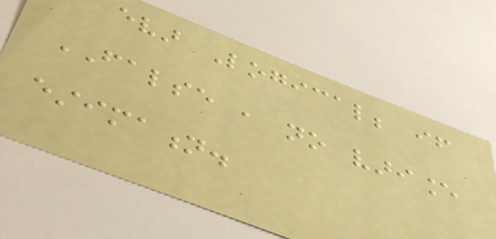evar Logical; if
FALSE , no variance
estimation.
